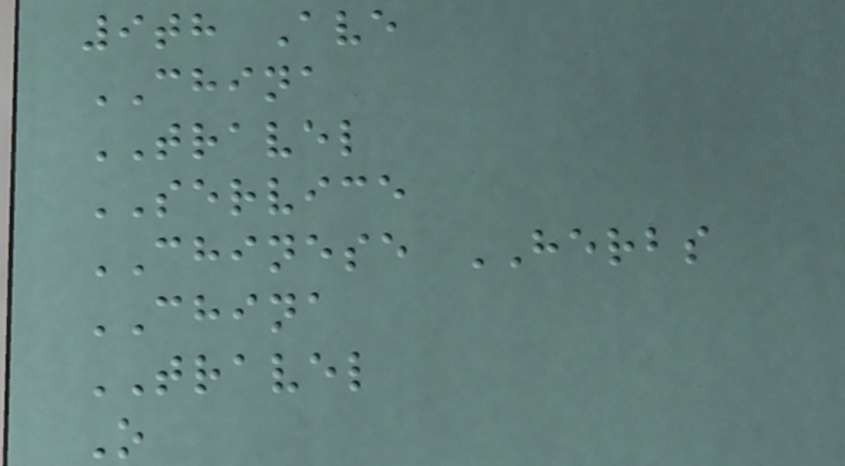9th Ave
CHINA
TRAVEL
SERVICE
CHINESE HERBS
CHINA
TRAVEL
O
